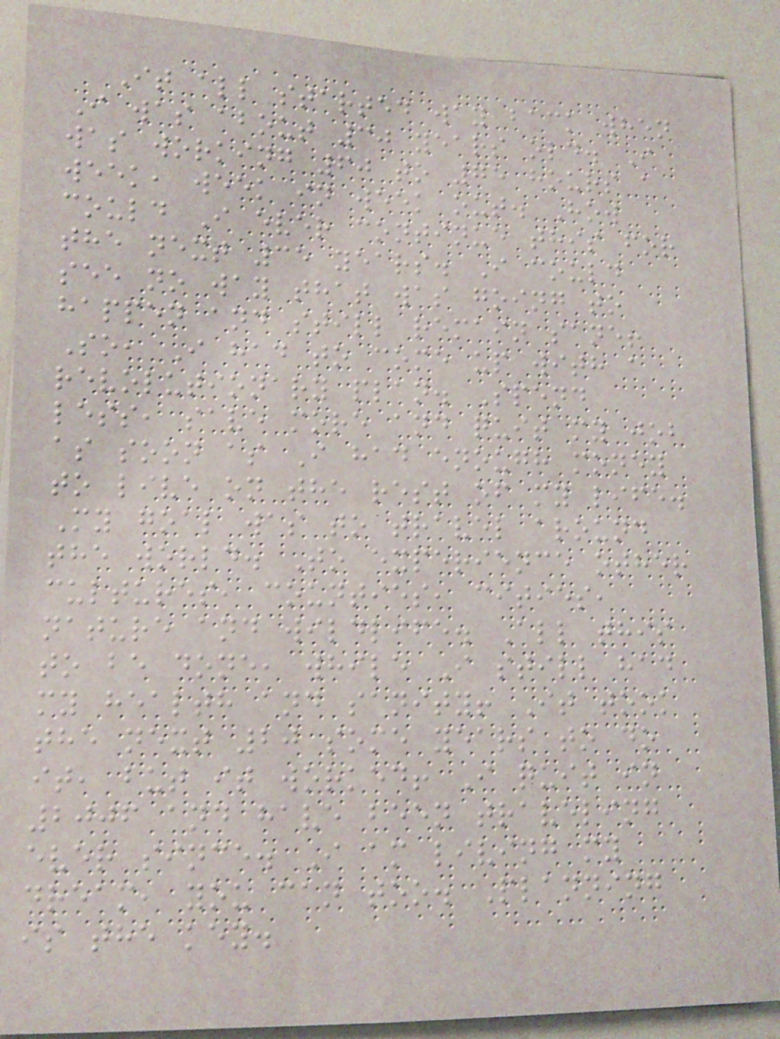It all started way back when
I was about 30 years old. I
was working 60 to 75 hours a
week, week in week out. How
could I ever continue this for
the next 35 years. I could
see no way that was going to
happen and still remain sane!
So, I had to come up with a
revolutionary plan. Spend
less, save more and quit my job
as soon as I had enough money
to live on the rest of my life.
My goal was to travel around
the world. To experience other
cultures, counties, cities,
nature and wildlife. All this
to be done, while I still had
my health and sanity! It took
the next 20 some years to do
it, but it worked! I quit in
2006 and have been traveling
ever since. I am living my
dream, you can too. Planning
is the key.
